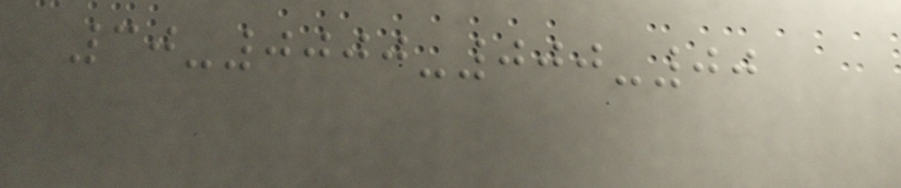30-0000-000-00
